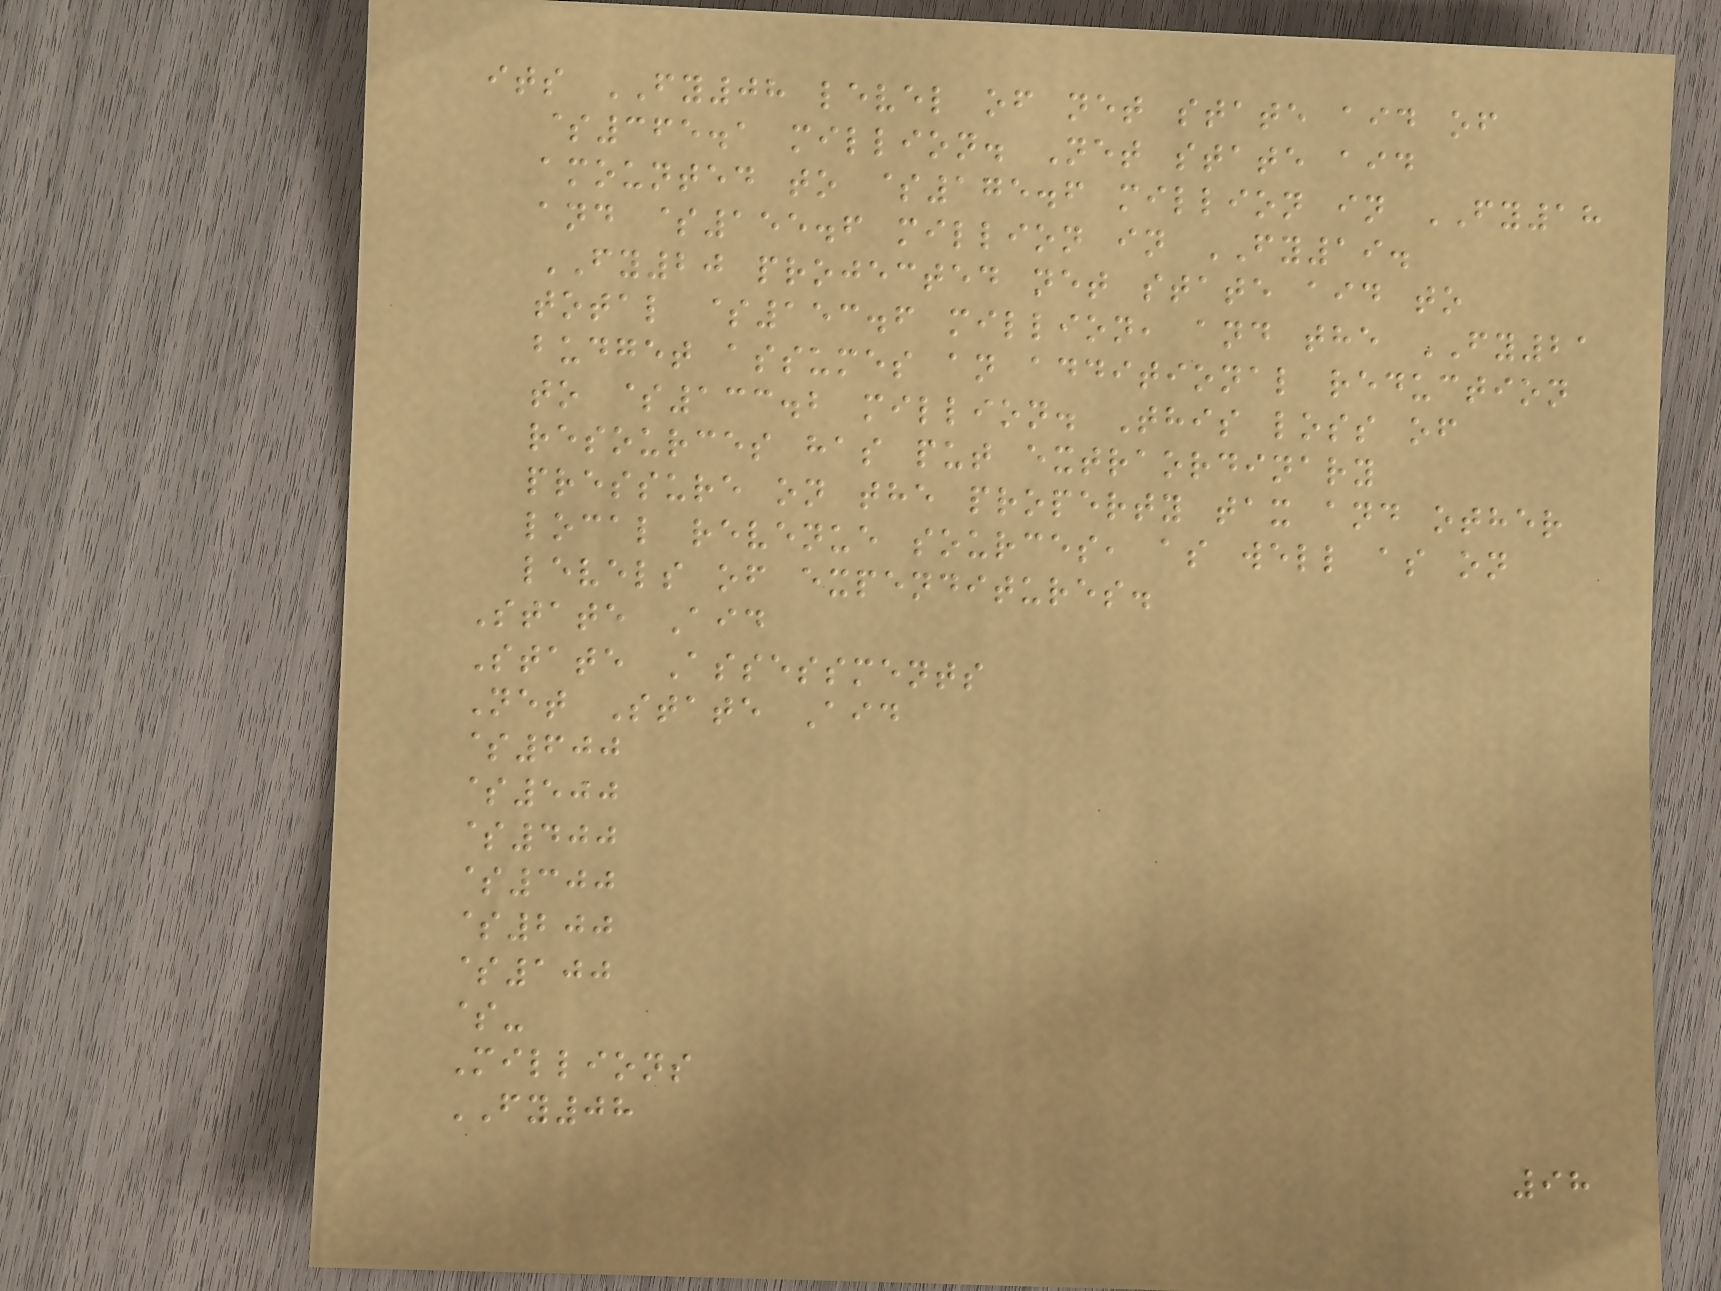its FY08 level of net state aid of
$365.1 million. Net state aid
amounted to $175.6 million in FY18
and $155.6 million in FY19.
FY20 projected net state aid to
total $153.6 million, and the FY21
budget assumes an additional reduction
to $133.2 million. This loss of
resources has put extraordinary
pressure on the property tax and other
local revenue sources, as well as on
levels of expenditures.
State Aid
State Assessments
Net State Aid
$600
$500
$400
$300
$200
$100
$-
Millions
FY08
98
